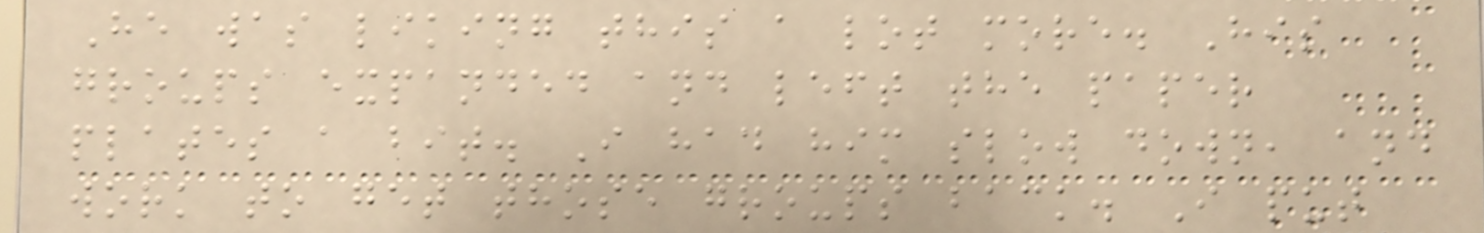He was liking this a lot more. His
groups expanded and left the paper
plates a bit. I had him slow down, and
work to get those groups back. I put
